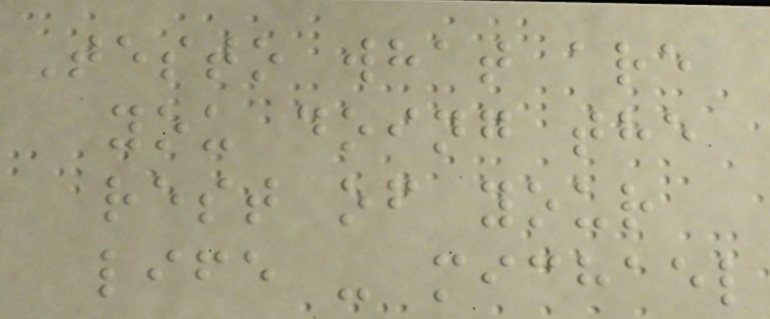Testo what are
you doing the
rest of your
life - michael
